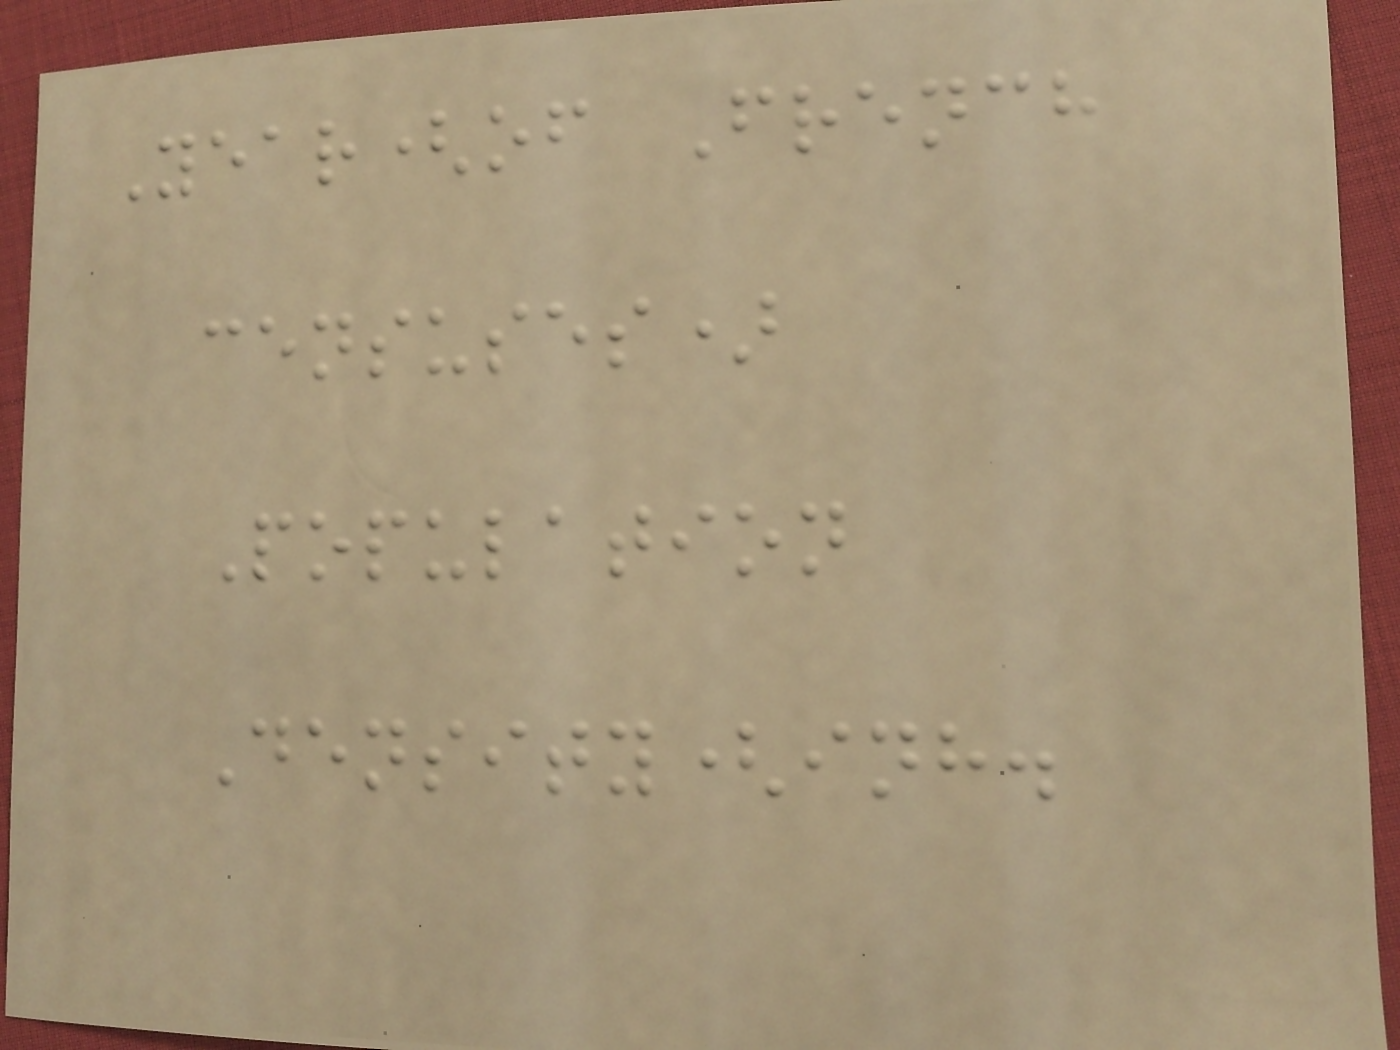Year(of French
censuses)
Population
Density(inh.
